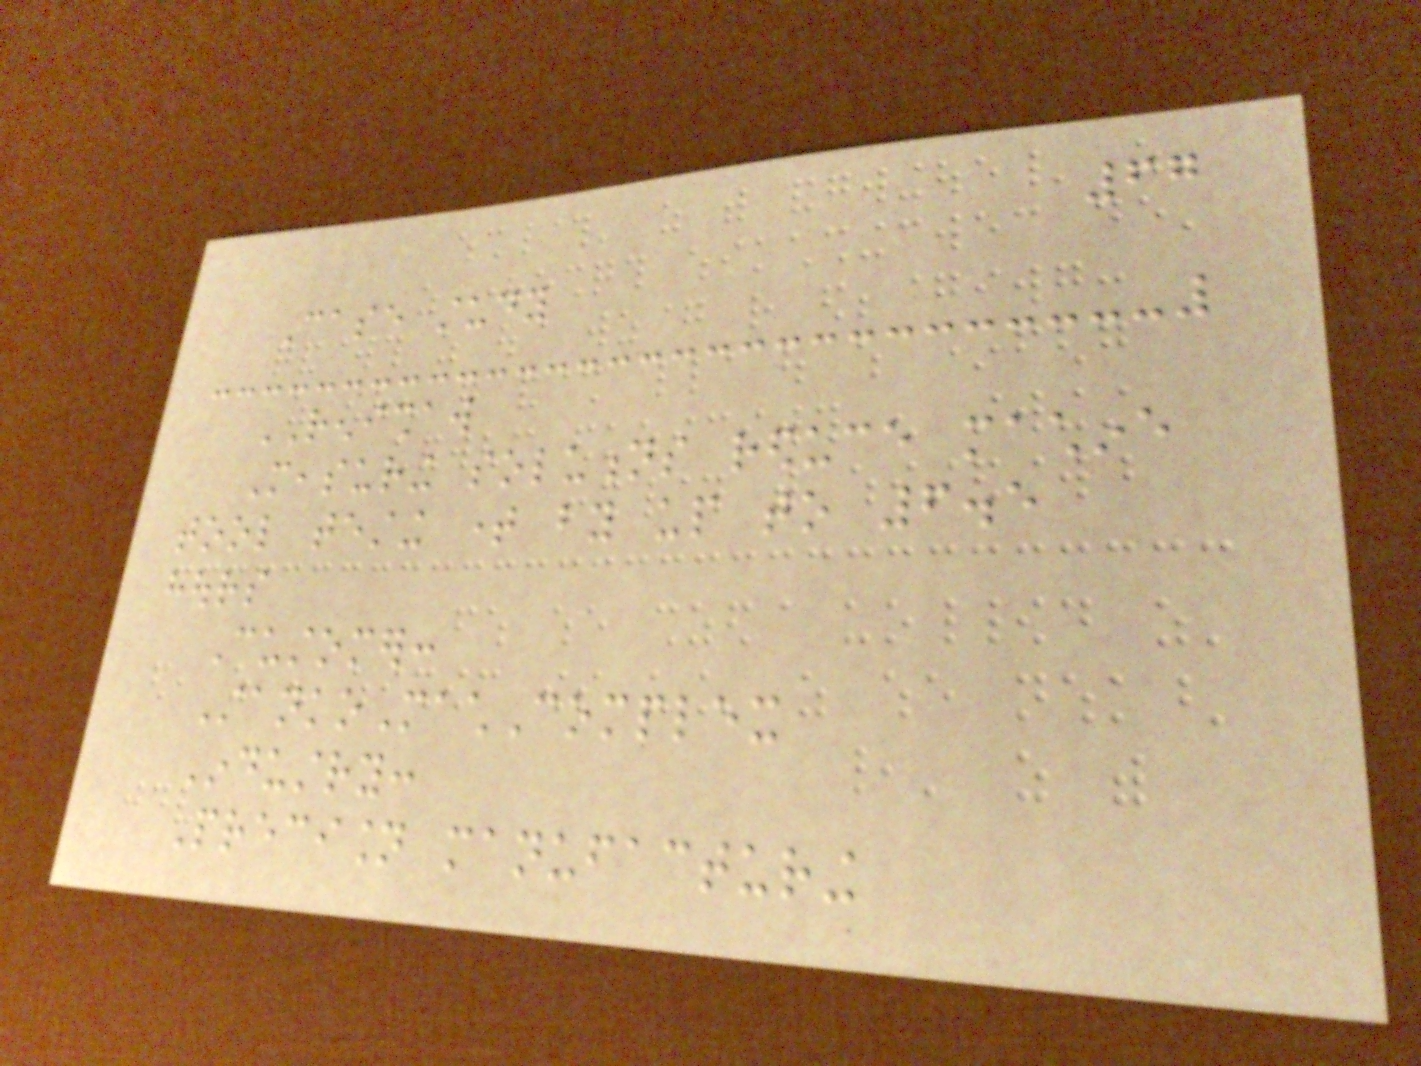67
Case study
RENISHAW
Measuring solutions reduce machine
tool testing time by up to 6.5
hours
Customer:
StankoMachComplex
Industry:
Precision manufacturing
